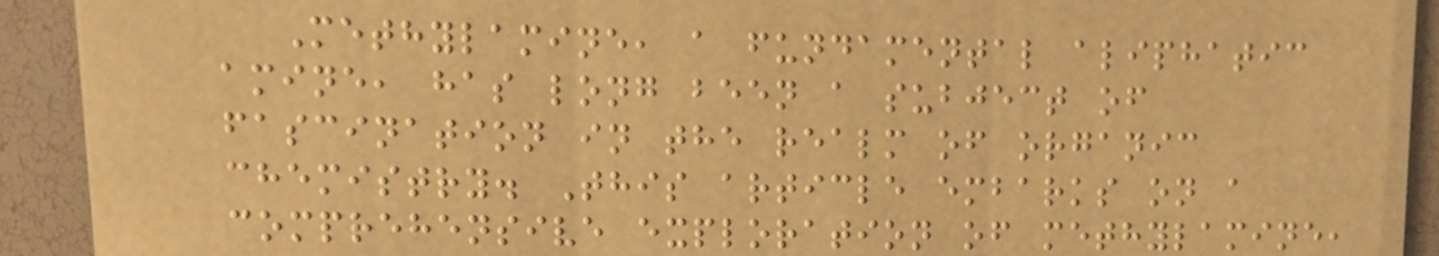Methylamine, a fundamental aliphatic
amine, has long been a subject of
fascination in the realm of organic
chemistry. This article embarks on a
comprehensive exploration of methylamine,
